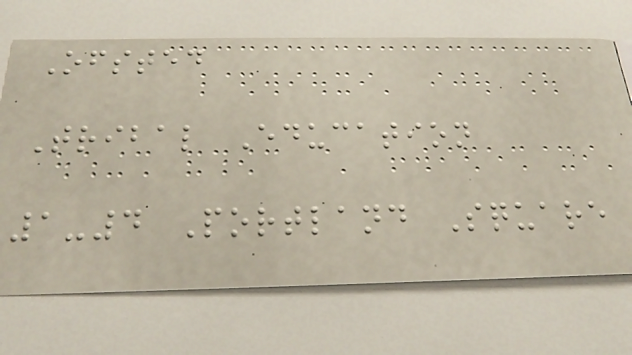Ofsted
Tribal Education
1-4 Portland Square
